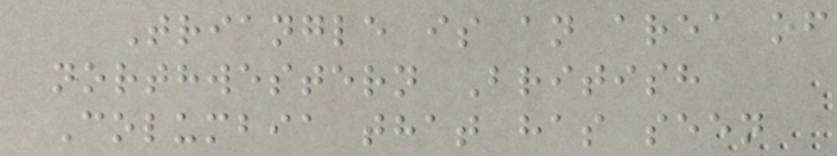Triangle is an area of
northwestern British
Columbia that has seen
